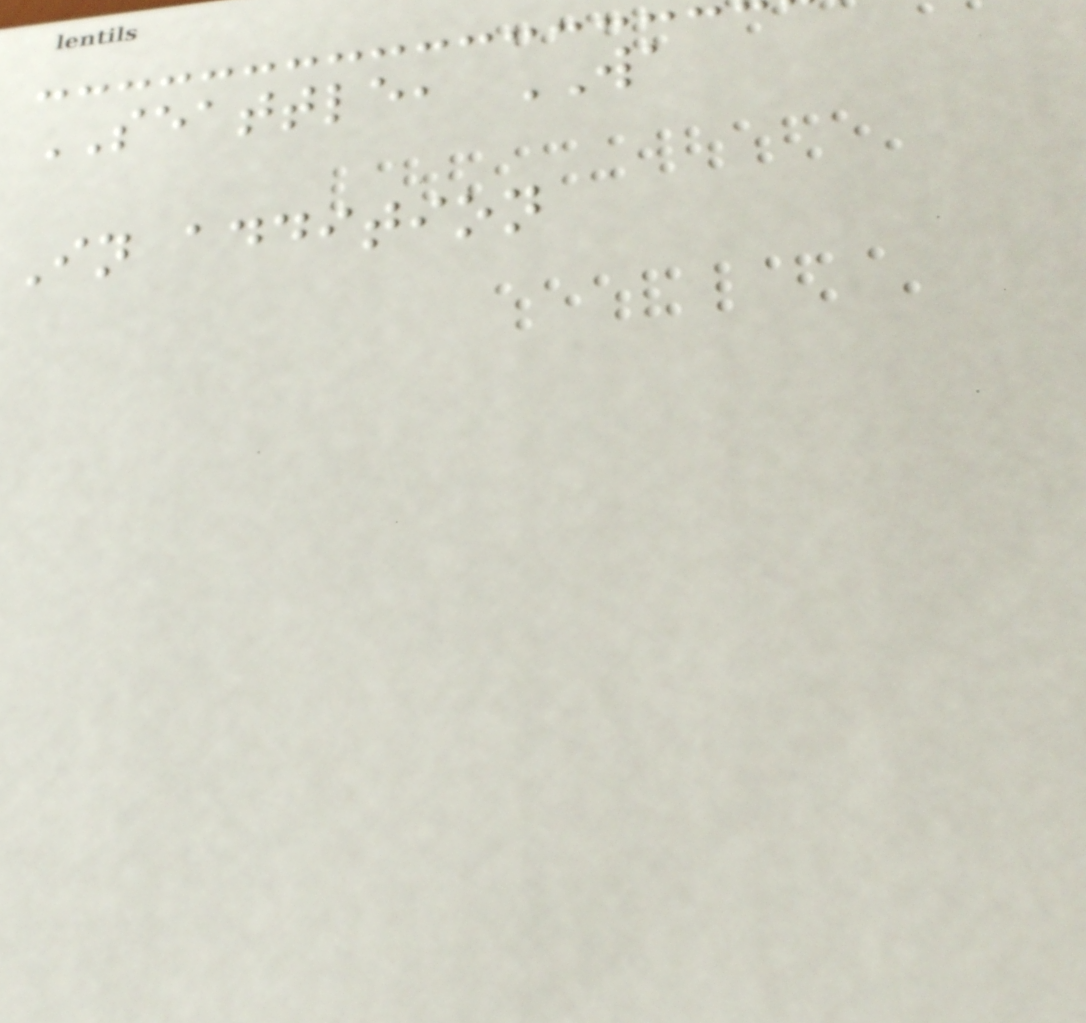SEATTLE, WA
In addition
